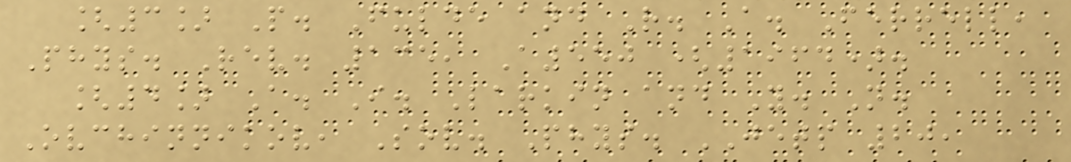[3] P. Fulde and R. A. Ferrell,
Phys. Rev. 135, A550 (1964).
[4] A. I. Larkin and Y. N.
Ovchinnikov, Sov. Phys. JETP 20,
